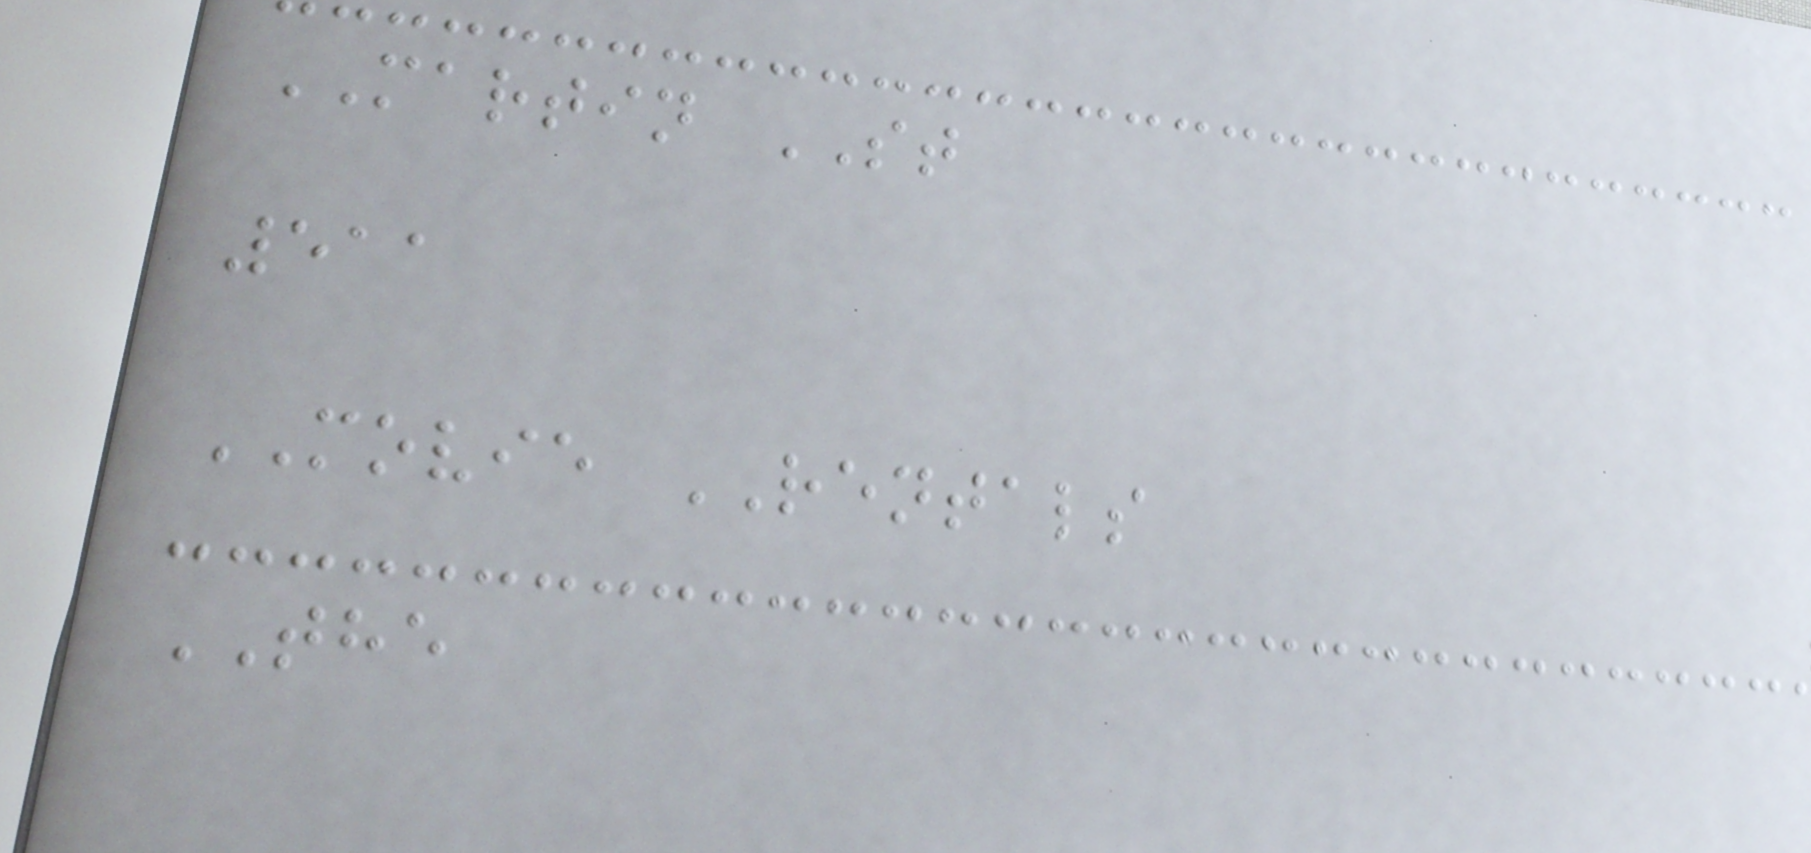MARTIN ST
511
MOVIE RENTALS
THE
